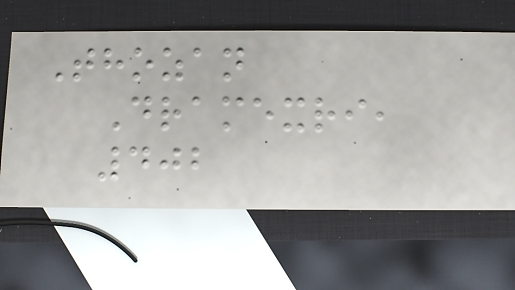Thozan
Dramexri,
402
